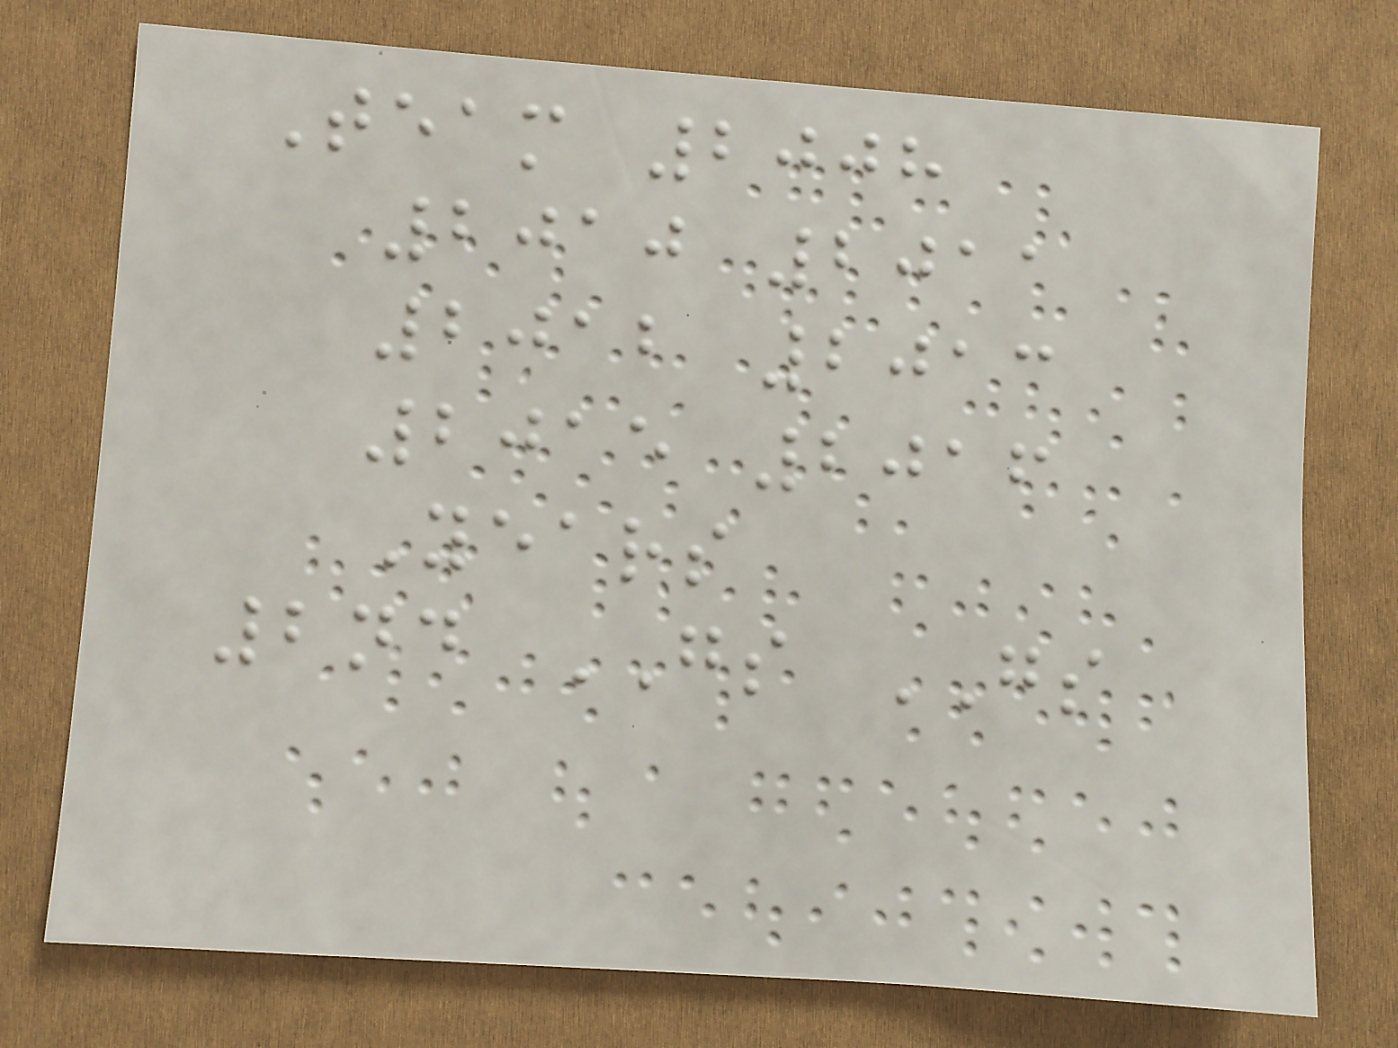Team 2008
2010 2011
2012 2013
2015 2016
Years
2nd GS GS
